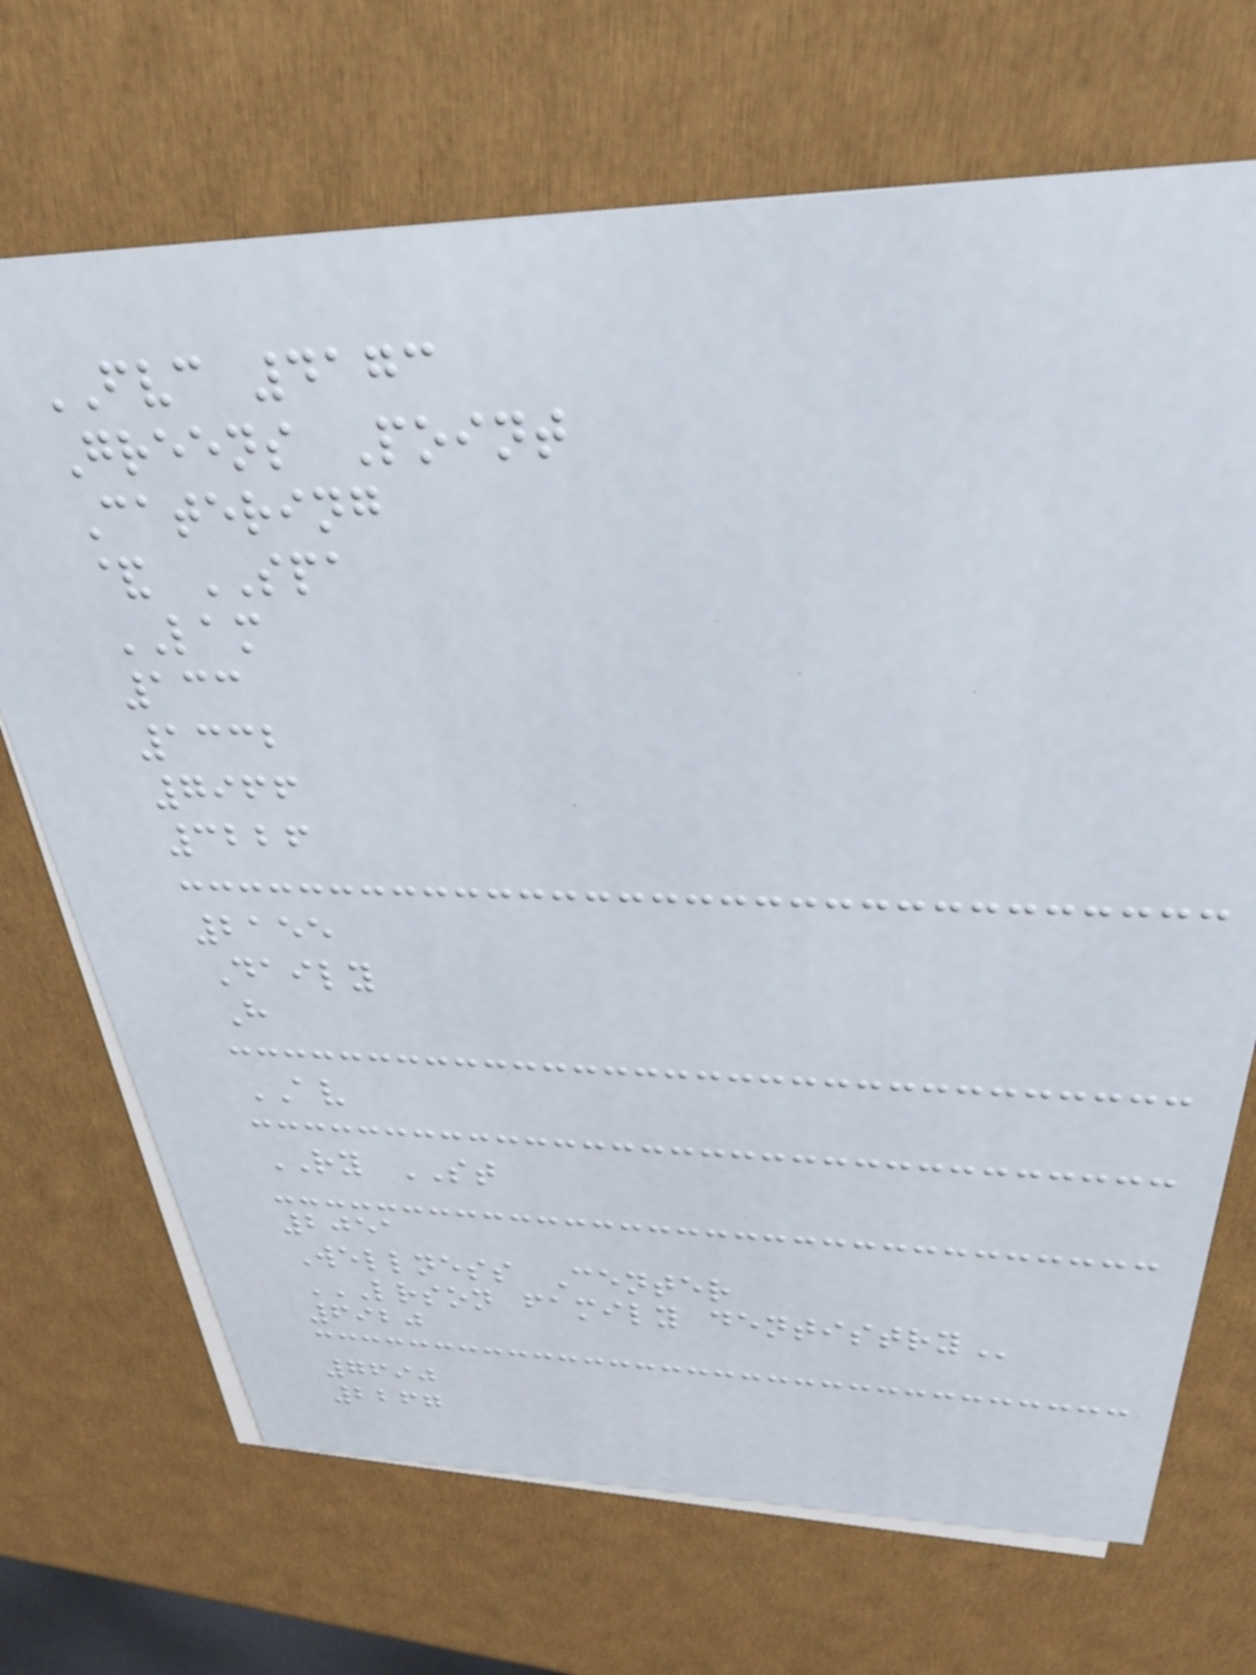FVC 4173
Greens Point
Catering
& SPA
LAM
133
1332
7966
3226
2155
Daily
H
AV
RY ST
2051
Wellness Center
LRSON FAMILY DENTISTRY
6920
7690
2267
